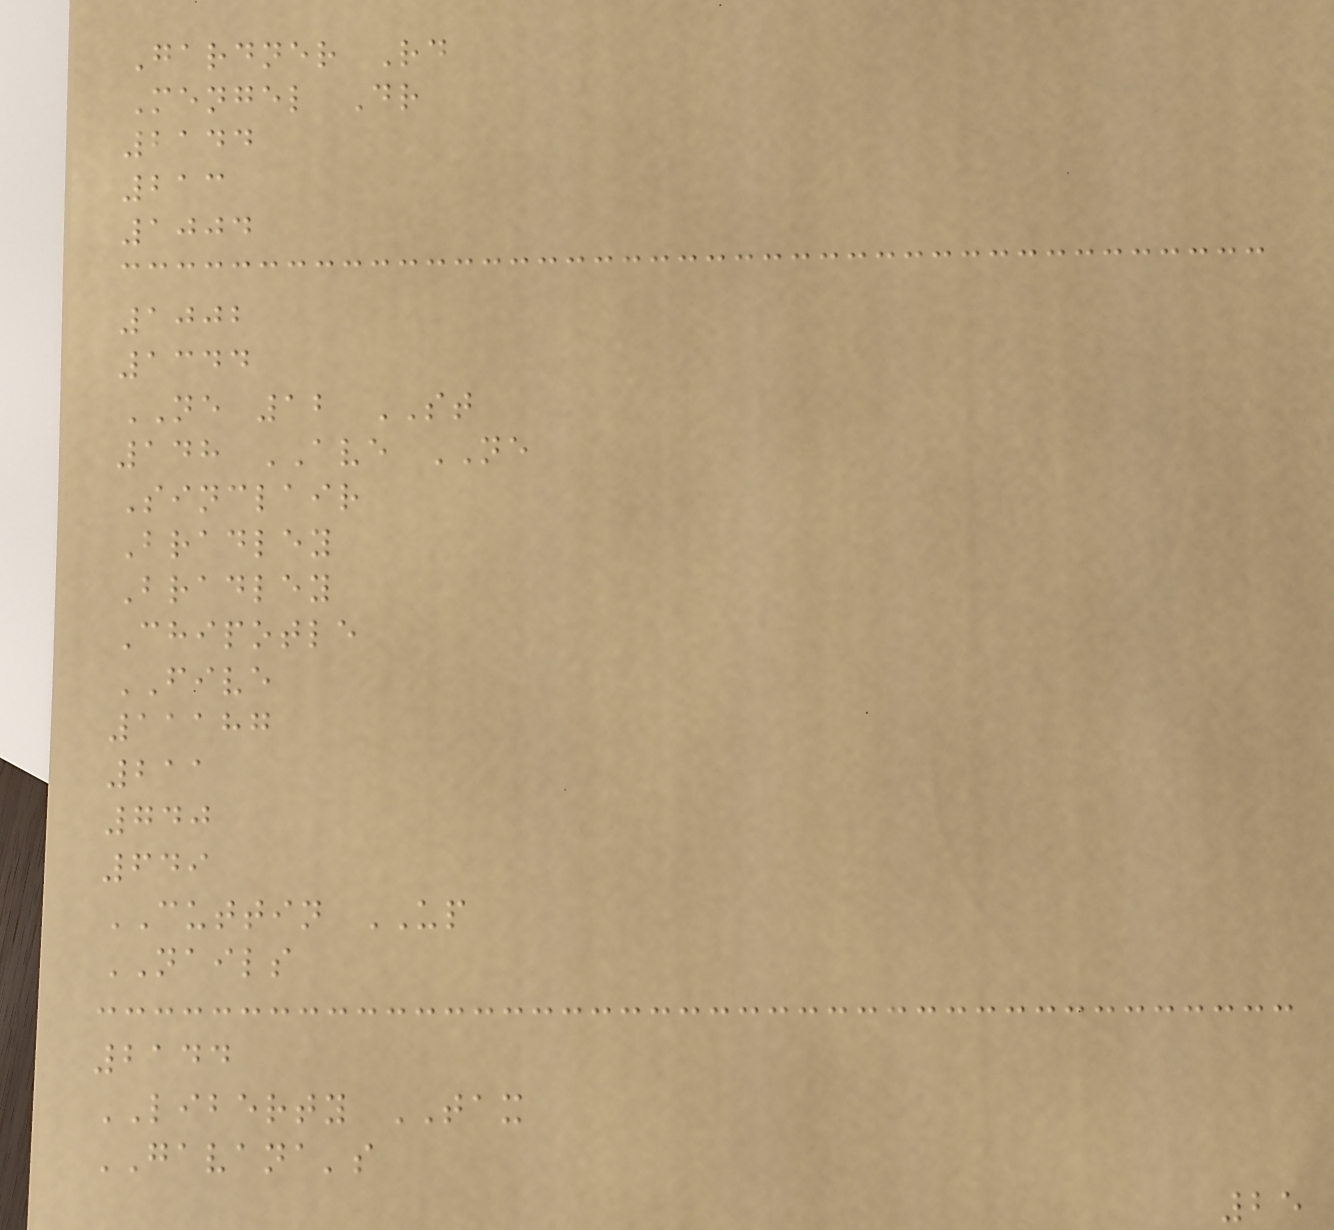Gardner Rd
Mengel Dr
2144
213
1004
1002
1344
NE 12 ST
148 AVE NE
Sinclair
Bradley
Bradley
Chipotle
FIVE
11187
211
740
649
CUTTIN UP
NAILS
2144
LIBERTY TAX
GAVANA's
25
